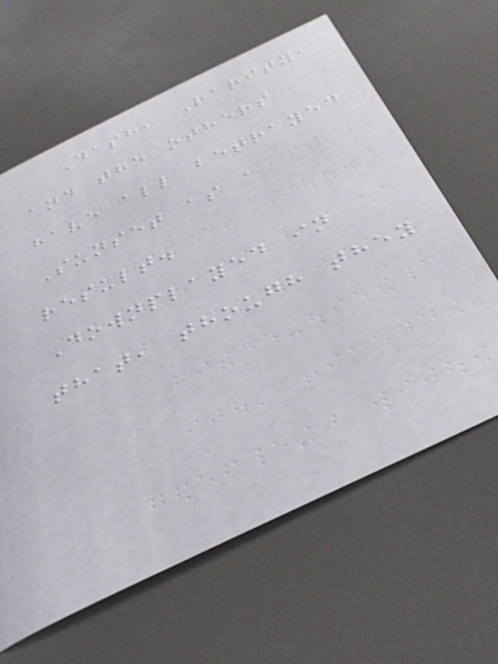Dash, Rarity,
and the others
have all betrayed
Sunset as a
result.
Downplayed in
that, though they
